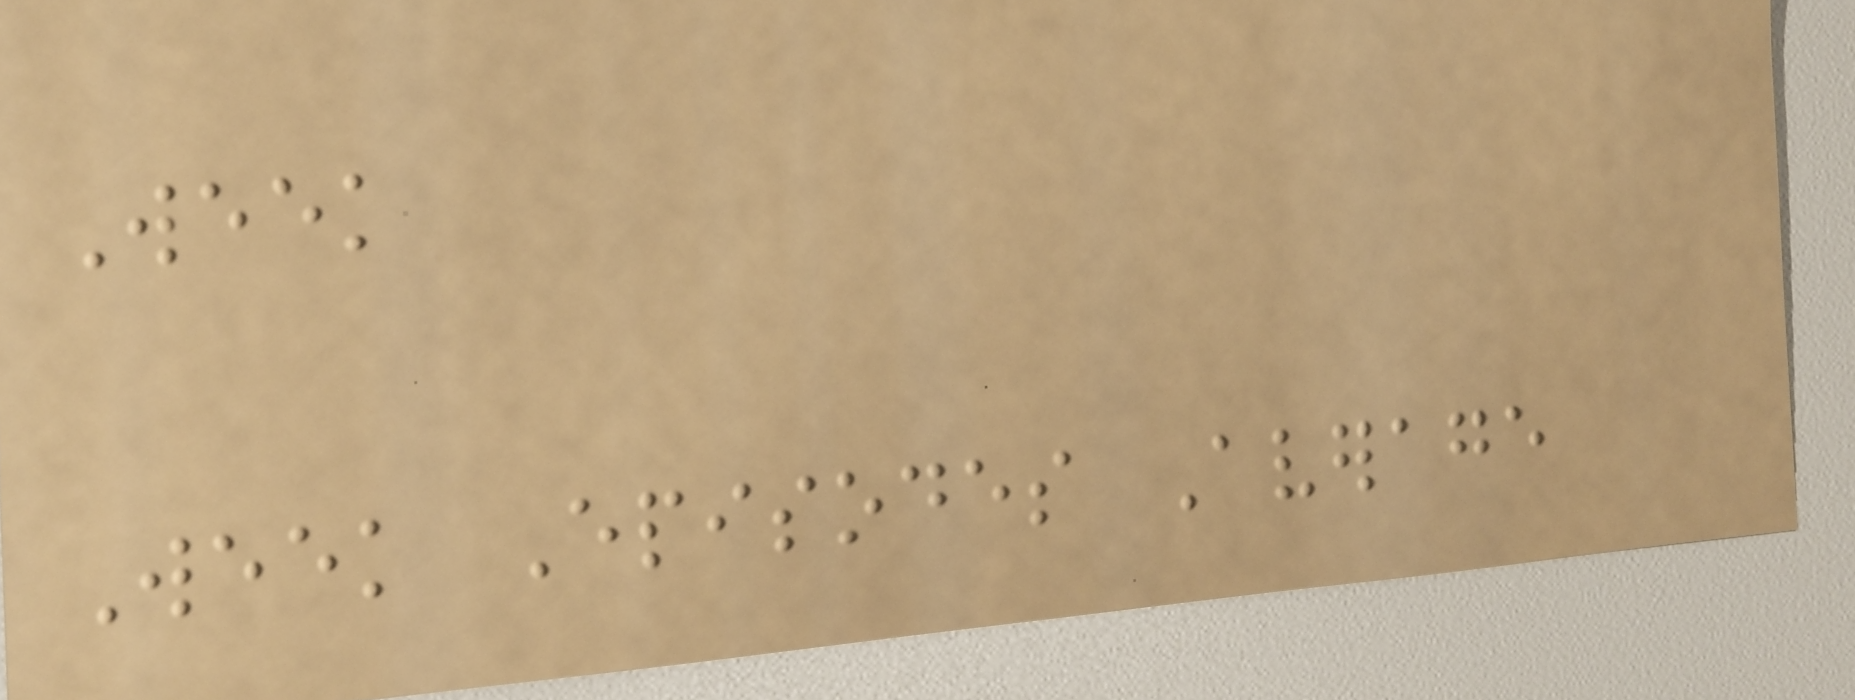Week
Week Episodes Average
